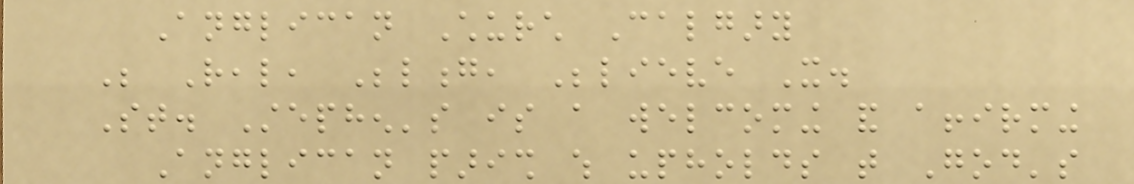Anglican Church Calgary
Be Real, Belong, Believe It.
St. Stephen's is a welcoming and affirming
Anglican parish which upholds that God's
